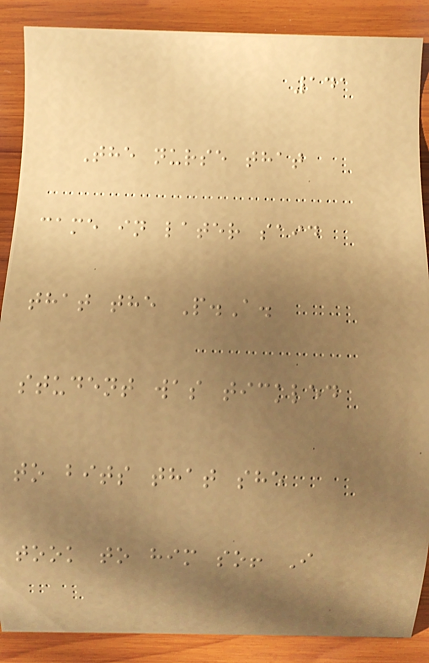141
The nurse that
came in later said
that the P.A.
student was tickled
to bits that she
took to him so! I
